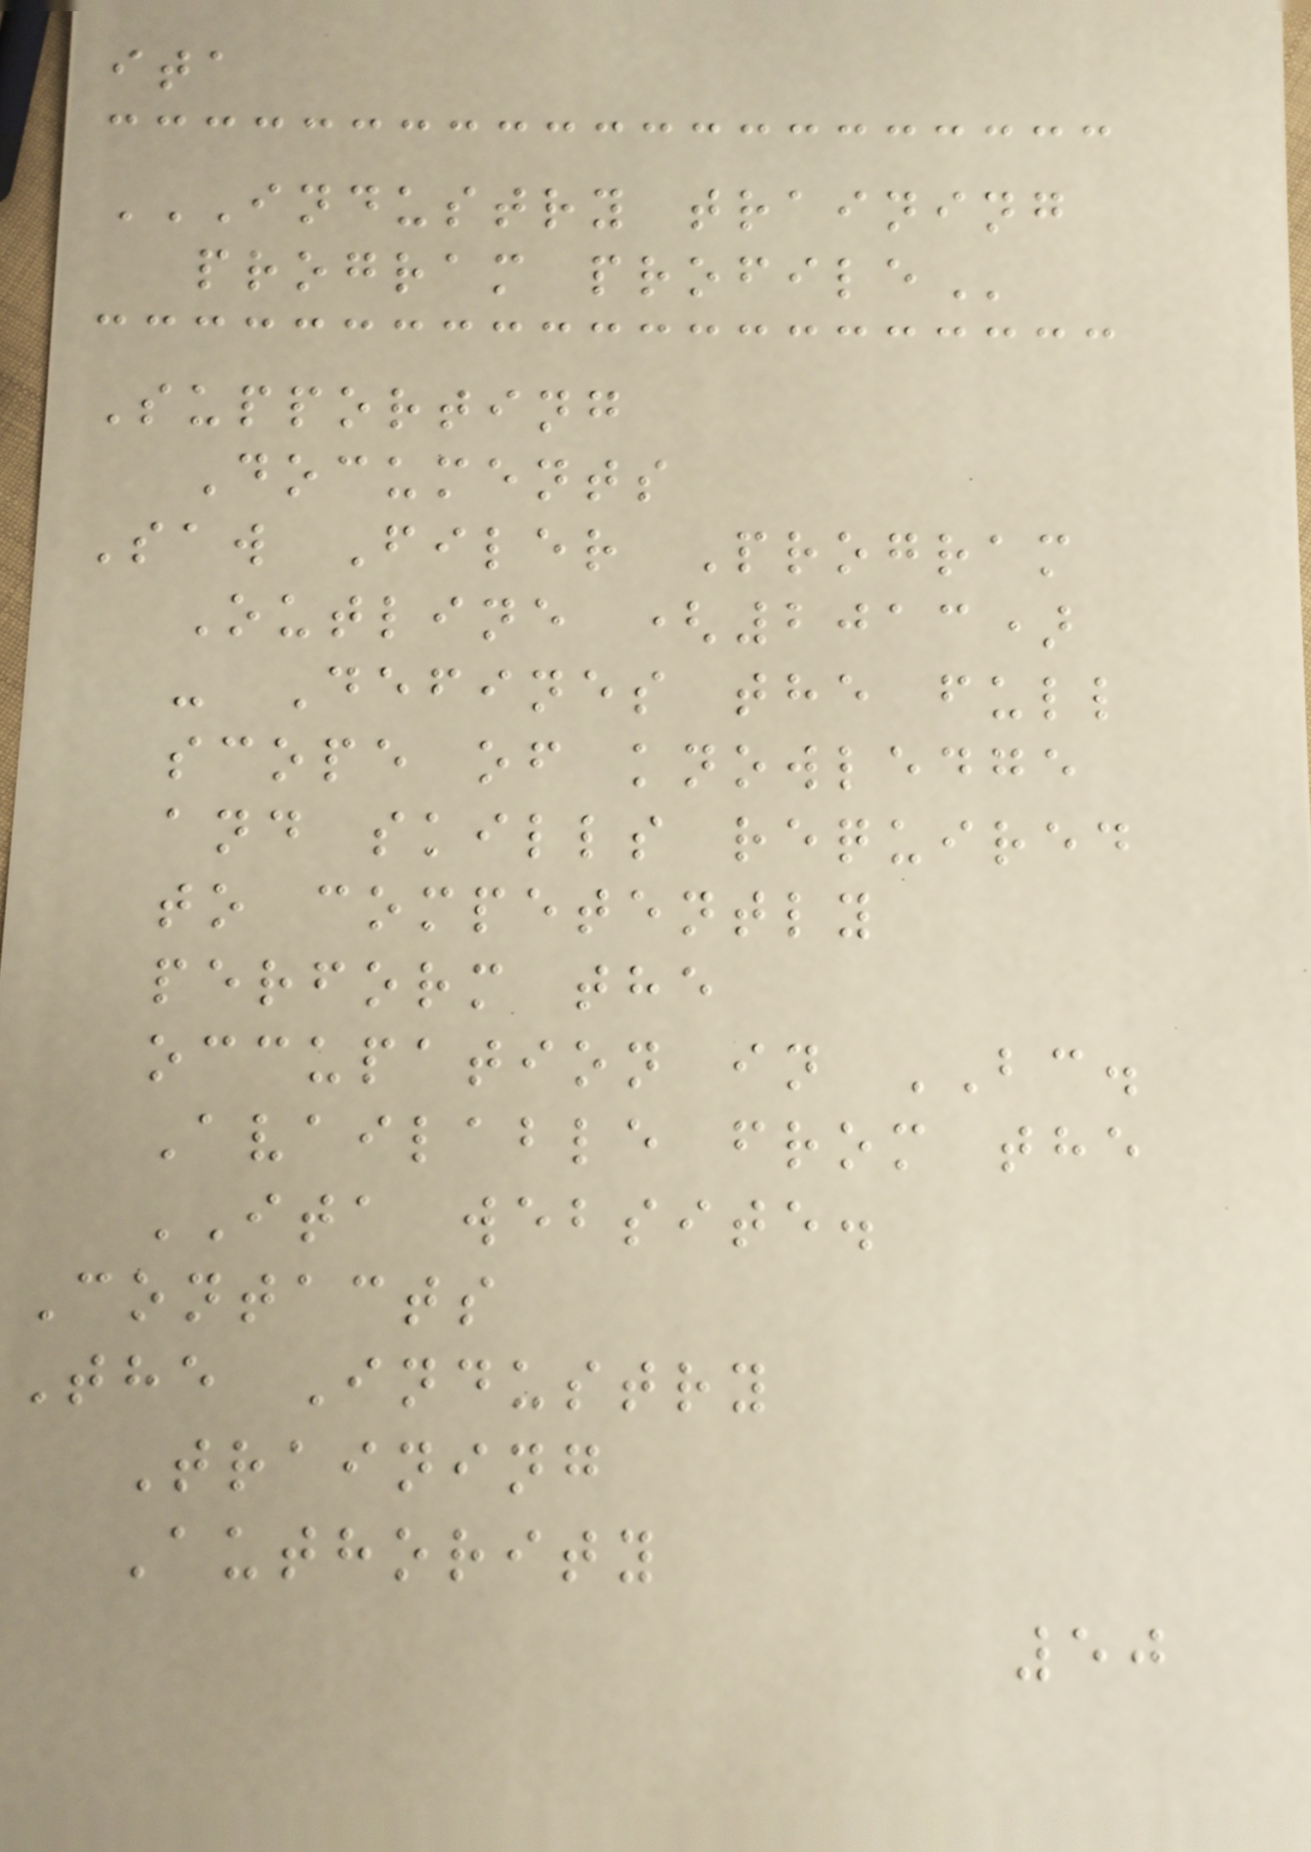ita
INDUSTRY TRAINING
PROGRAM PROFILE
Supporting
Documents
Saw Filer Program
Outline (2013)
- Defines the full
scope of knowledge
and skills required
to competently
perform the
occupation in BC.
Available from the
ITA website.
Contacts
The Industry
Training
Authority
50
